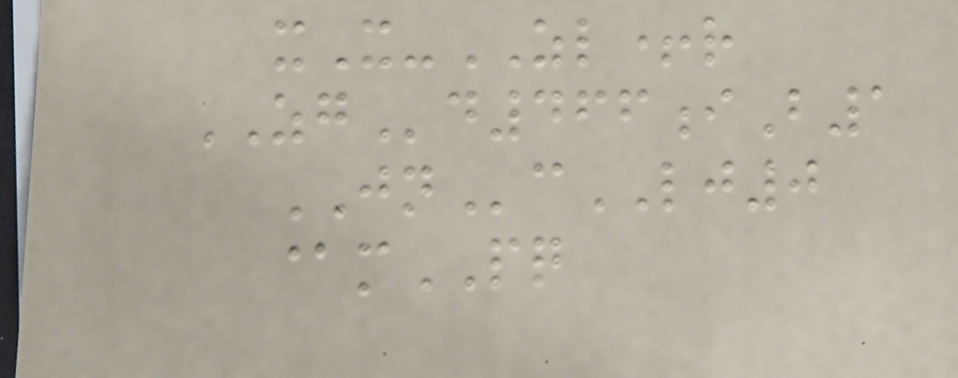xX-ZL+r
ZGd466iB1
JNcLJ0
@mPQ
